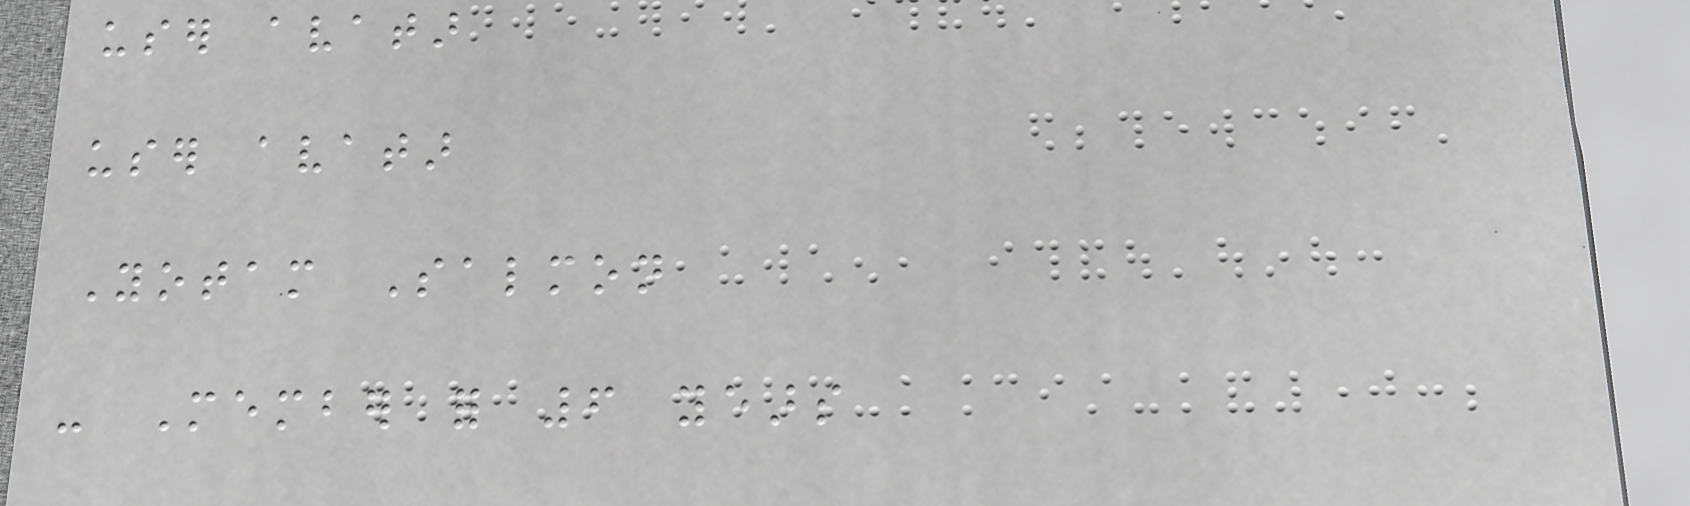user avatar
user avatar
Yotam Salmon
- Member for 6 years
